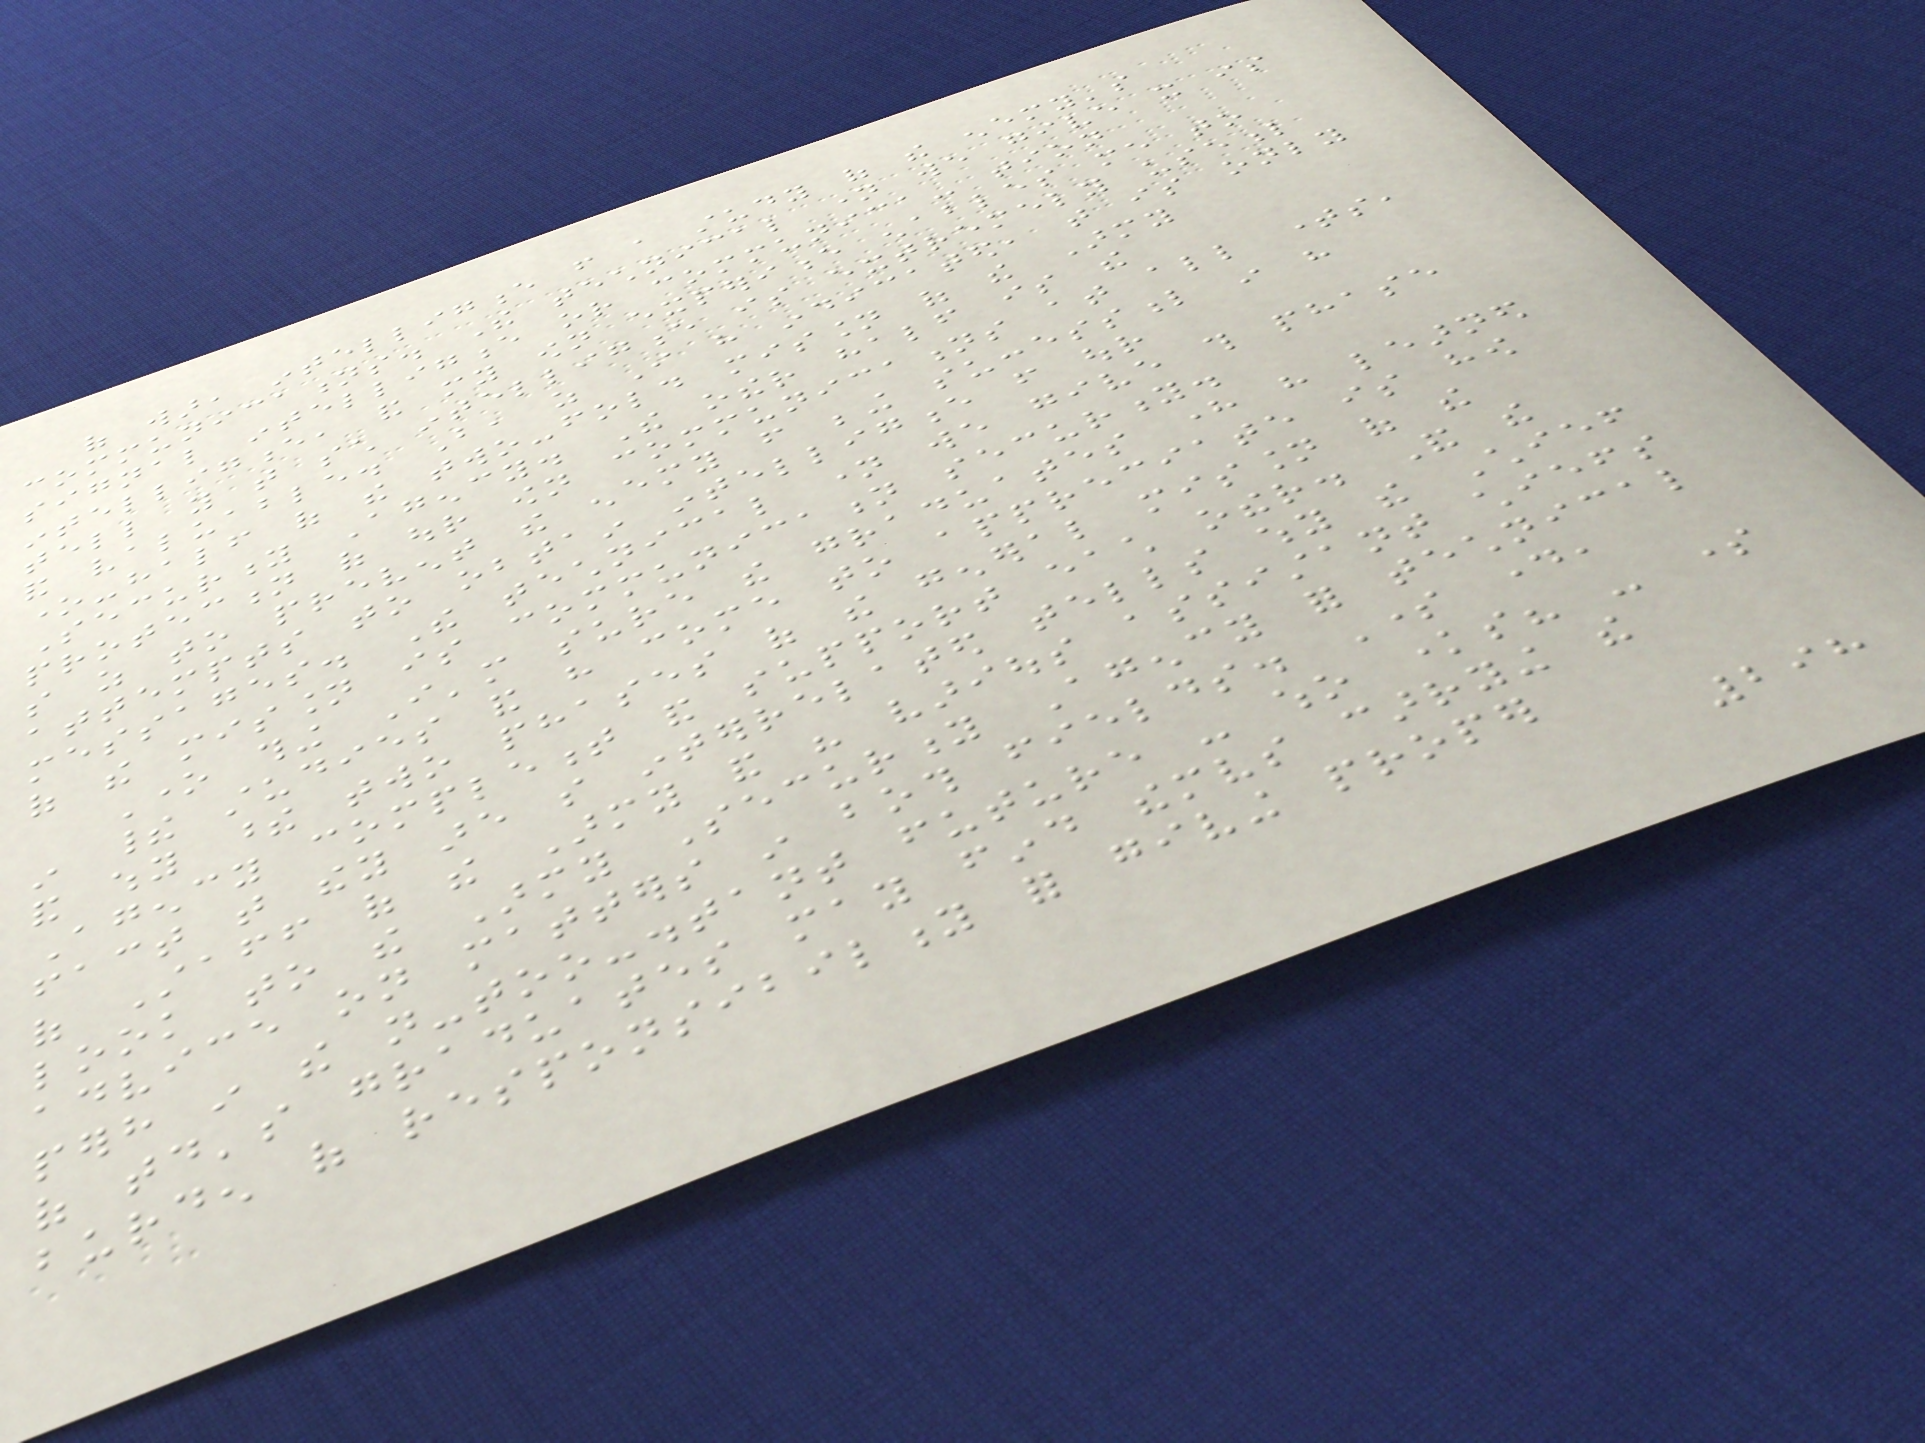of war, intelligence from a study of the enemy's
communications. The technical name we give it is
signal intelligence or communica- tion
intelligence, and my own experience enables me to
tell you that such intelligence is extremely useful
and valuable. But, as I have indicated, that is only
one-half of the two-fold mission of the Army
Security Agency. The other half is the
protection of our own communications at all times,
so as to prevent the enemy from being successful in his
attempts to obtain intelligence from our
messages. The technical name we give this phase
of the mission is communication security.
One thing I'm sure the graduates here have learned
in their studies and have come to appreciate is how
and why these two phases of the general mission of the
Agency complement and support each other. And the
fact that they are so interrelated tells why the Chief
of Staff of the Army and his various assistant chiefs
look to the Army Security Agency for technical
advice on matters in both fields. Some day,
perhaps in the not-too-distant future - who knows? - some
of today's graduates may find themselves carrying the
burden of responsibility for giving proper
298
